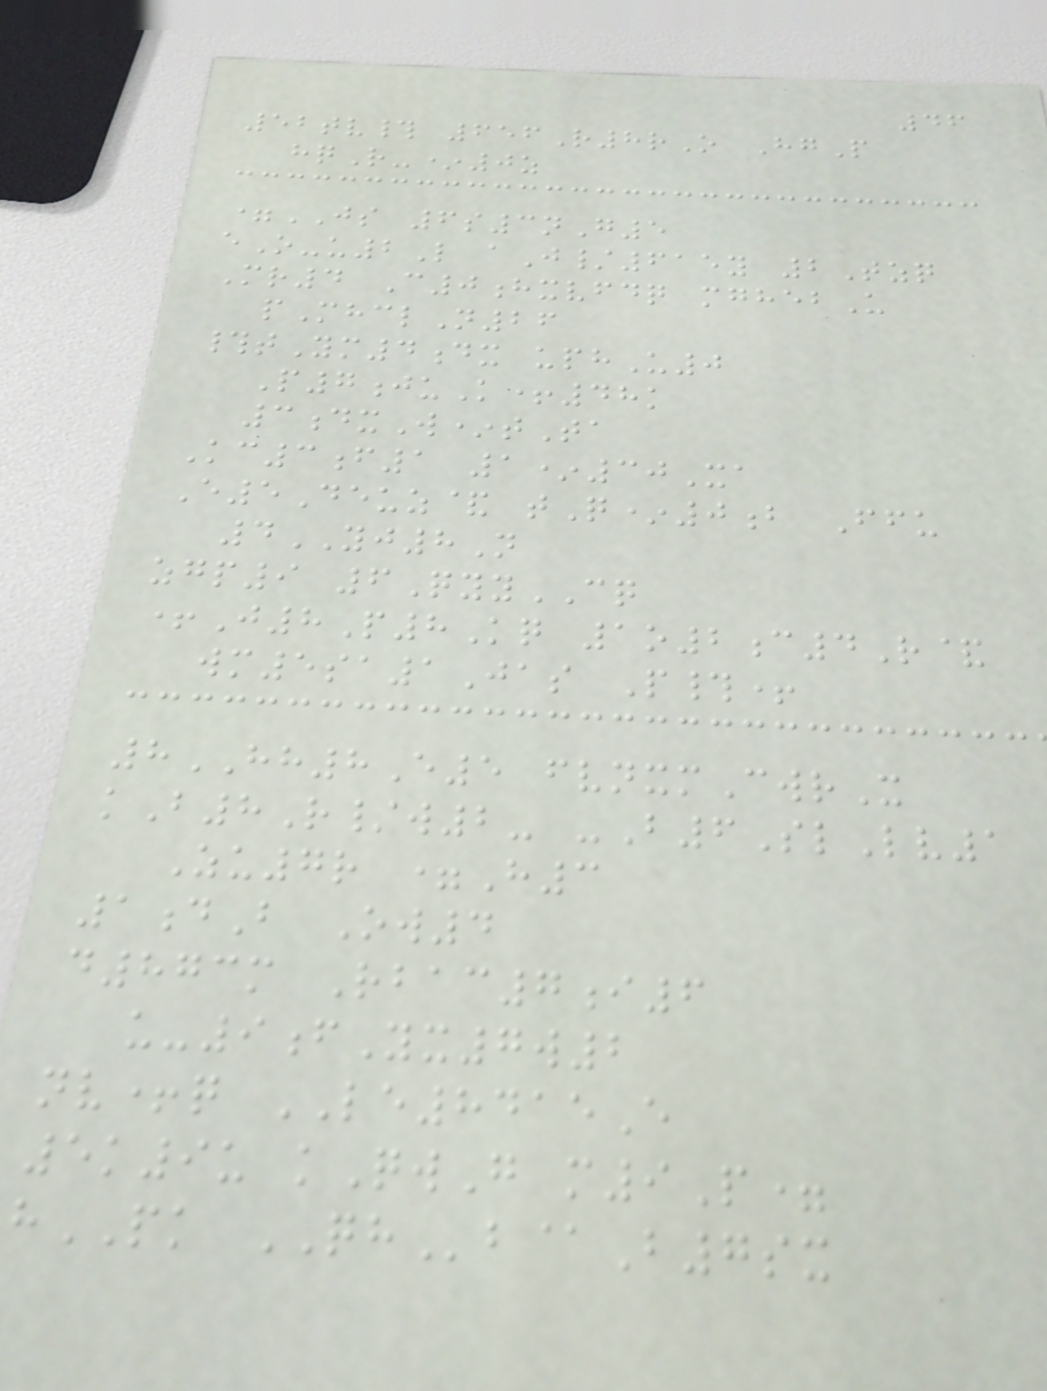46
52tv# 656R8rO HgP
hqR-*0z
=JS 6s3nG5
eO-u2L aJ/615y 2Tzq
Mr4 C0hxvfdq mghebU
pMhclN26
#tYm4dx uphU0
P7juK+48k
3dxW*tTa
Kc3f1 1*30Xa
E5Deuz& tQ*0b Ffu
4YJ8N
zgp9 6QyyCQ
+J8P8Kq 1o2c4R&
wm5sa1Jas P#+
8HH8E5 fvnxmCwrX
kB8R/w2- -B6SlLv1
Zu7r =H3
1dB Ow4
d873m Rbac7i6
u-9fYx7w2
nv+q LE8415E
5k9u kQwG m9P=
hPK QHb@B7sx
